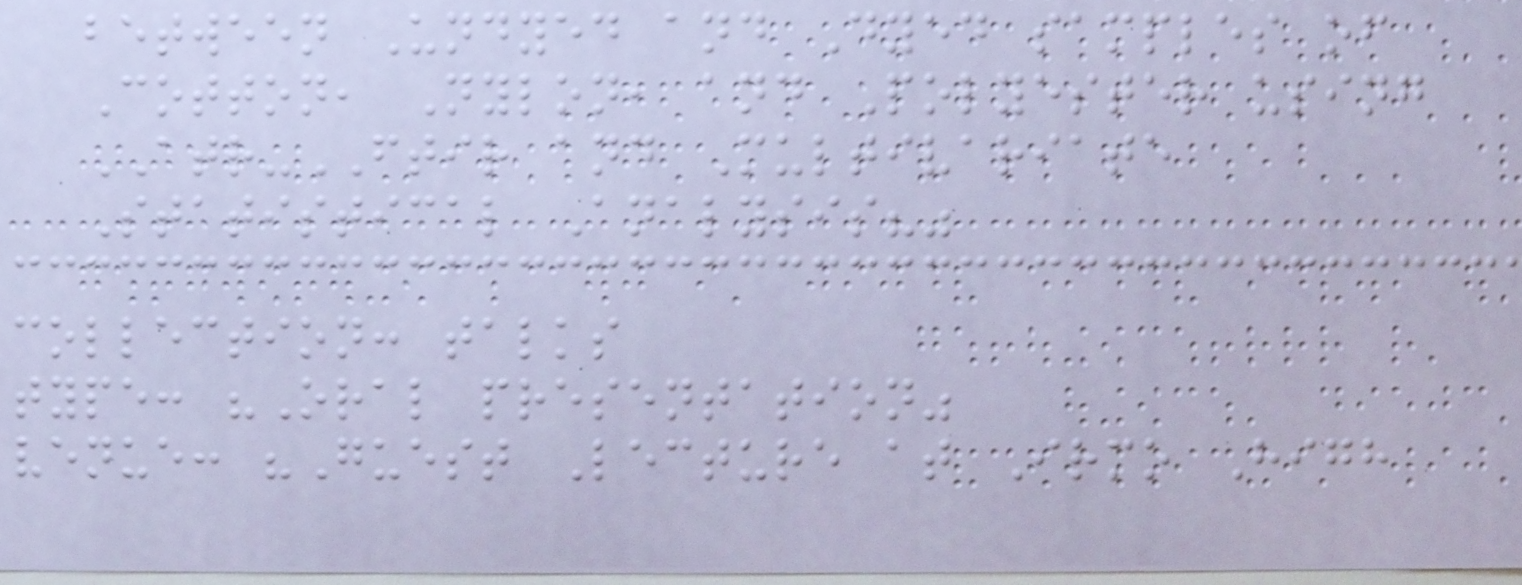between Undyed and Dyed samples of
Cotton, Nylon, and Polyester using
ATR-FTIR and Multivariate
Statistical Analysis?"
collection: talks
type: "Oral presentation"
venue: "Guest Lecture at Irmo High
